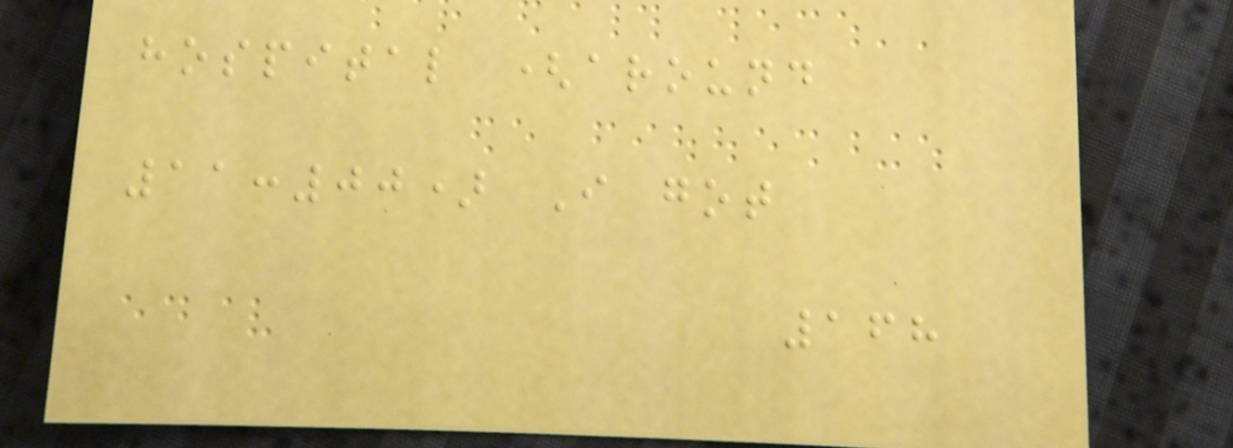hospital (around
11:00) I got
168
